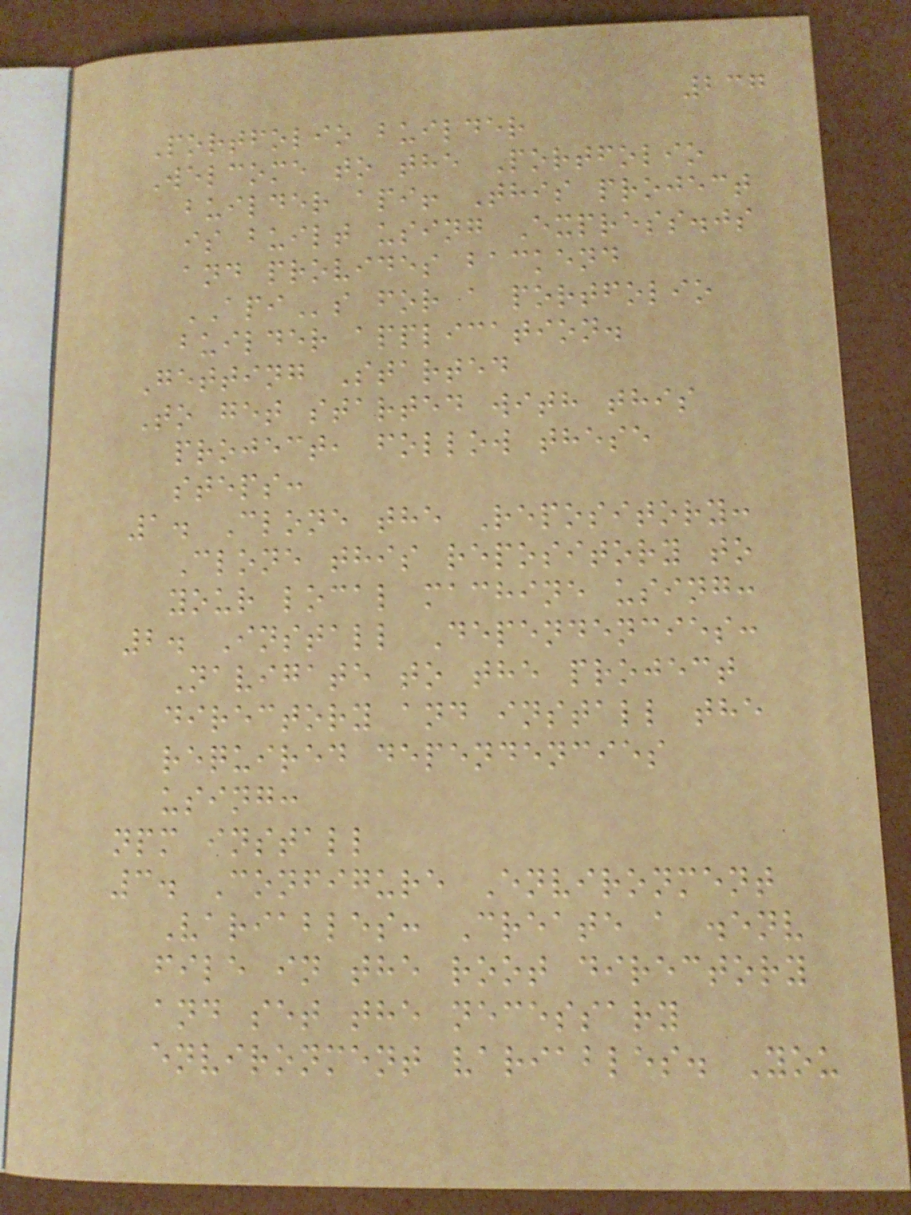237
Portfolio builder
Welcome to the Portfolio
builder api! This project
is built using Express.js
and provides backend
APIs for a portfolio
builder application.
Getting Started
To get started with this
project, follow these
steps:
1. Clone the Repository:
Clone this repository to
your local machine using:
2. Install Dependencies:
Navigate to the project
directory and install the
required dependencies
using:
npm install
3. Configure Environment
Variables: Create a .env
file in the root directory
and set the necessary
environment variables. You
